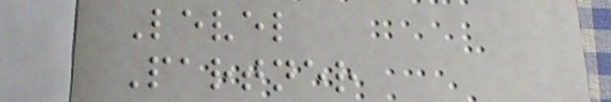Level
Partner
